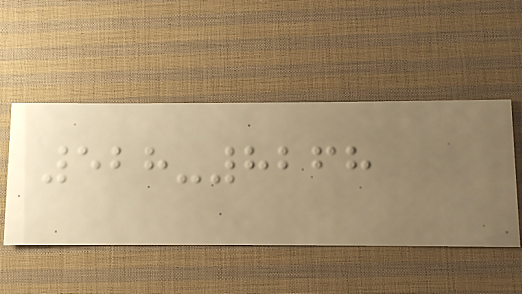528-8268
